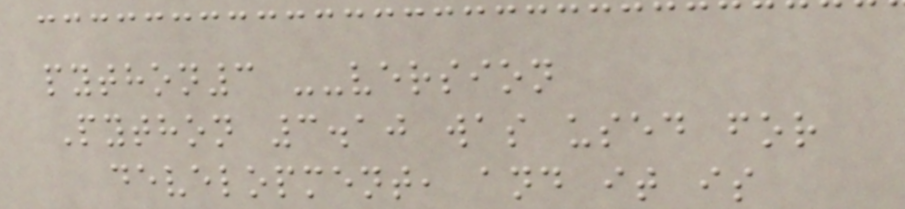python3 --version
Python 3.10 was used for
development, and it is
